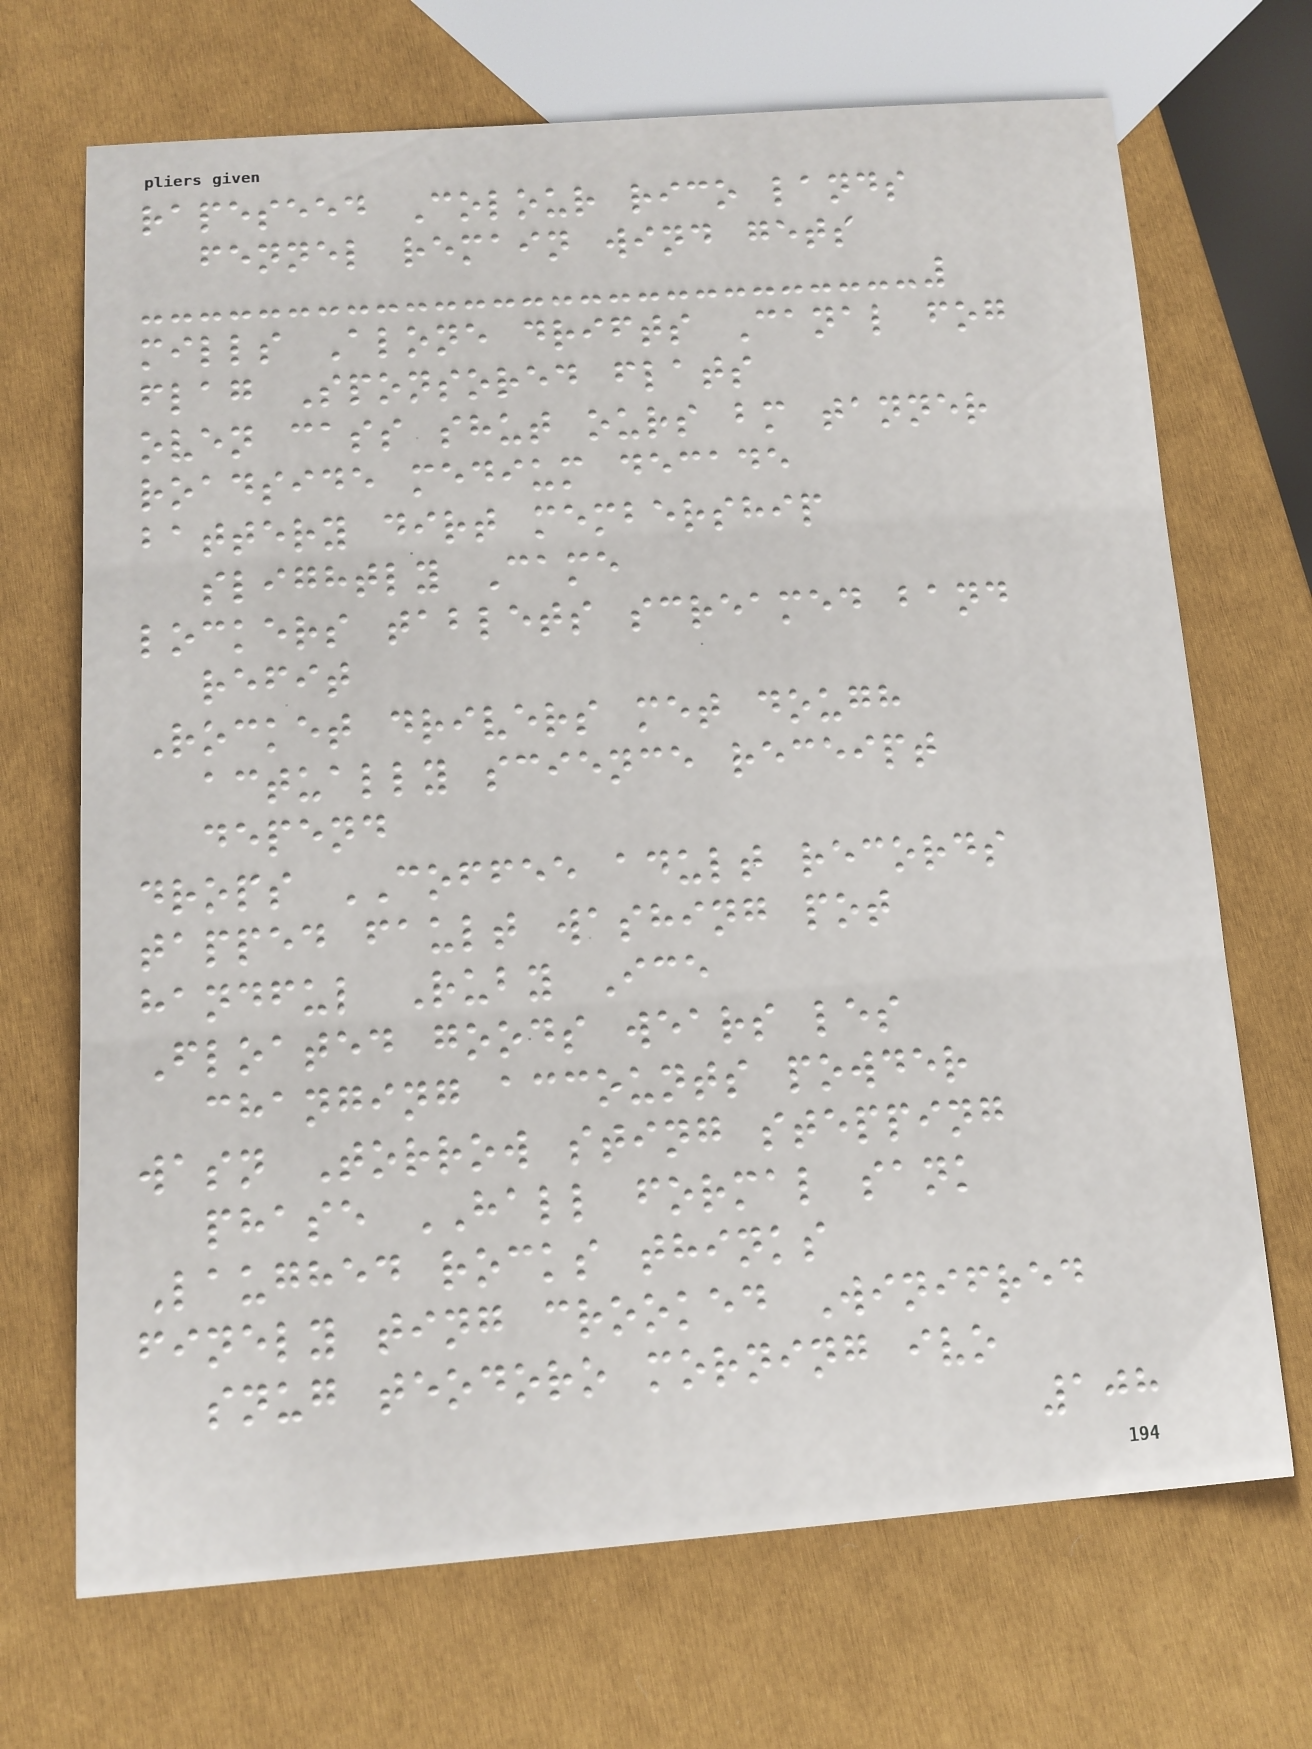rapeseed Colour rico lands
fennel remain wind gets
mills Alone drifts Canal fog
flag Sponsored flats
oven cass shut ours bm tanner
roadside medium decade
battery dirt membership
slightly Came
lockers tablets screamed band
refit
Rocket drivers met dough
actually science receipt
depend
drops COFFEE adult records
tapped fault washing pot
handful Ruby Ice
Floated goods wears les
changing accounts powder
wasn Torrow sting stepping
phase HALL formal sank
Laughed rocks thinks
finely ting crooked Winifred
snug teodoro morning ivo
108
